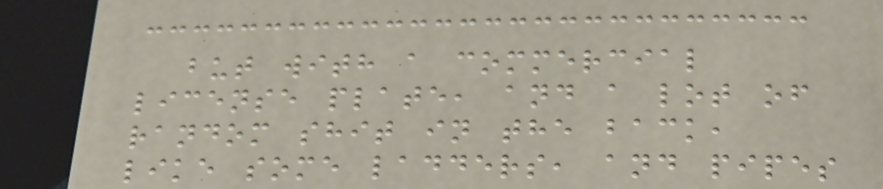but with a commercial
license plate, and a lot of
random shit in the back,
like some ladders, and pipes
